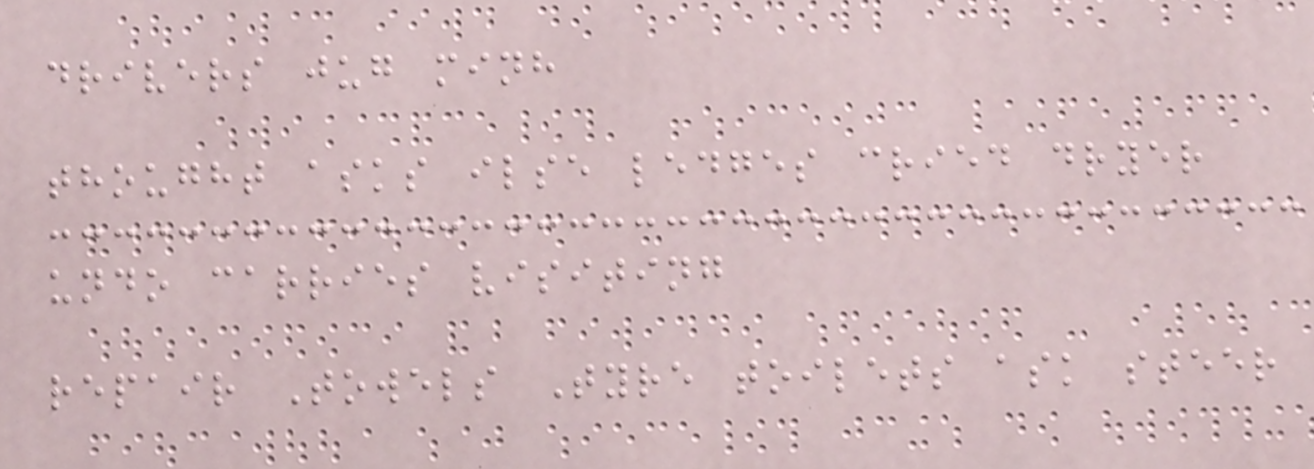drivers jug minh
thought asks ilse ledges cried dryer
undo carries visiting
repair Towels Tyre toilets ask steer
